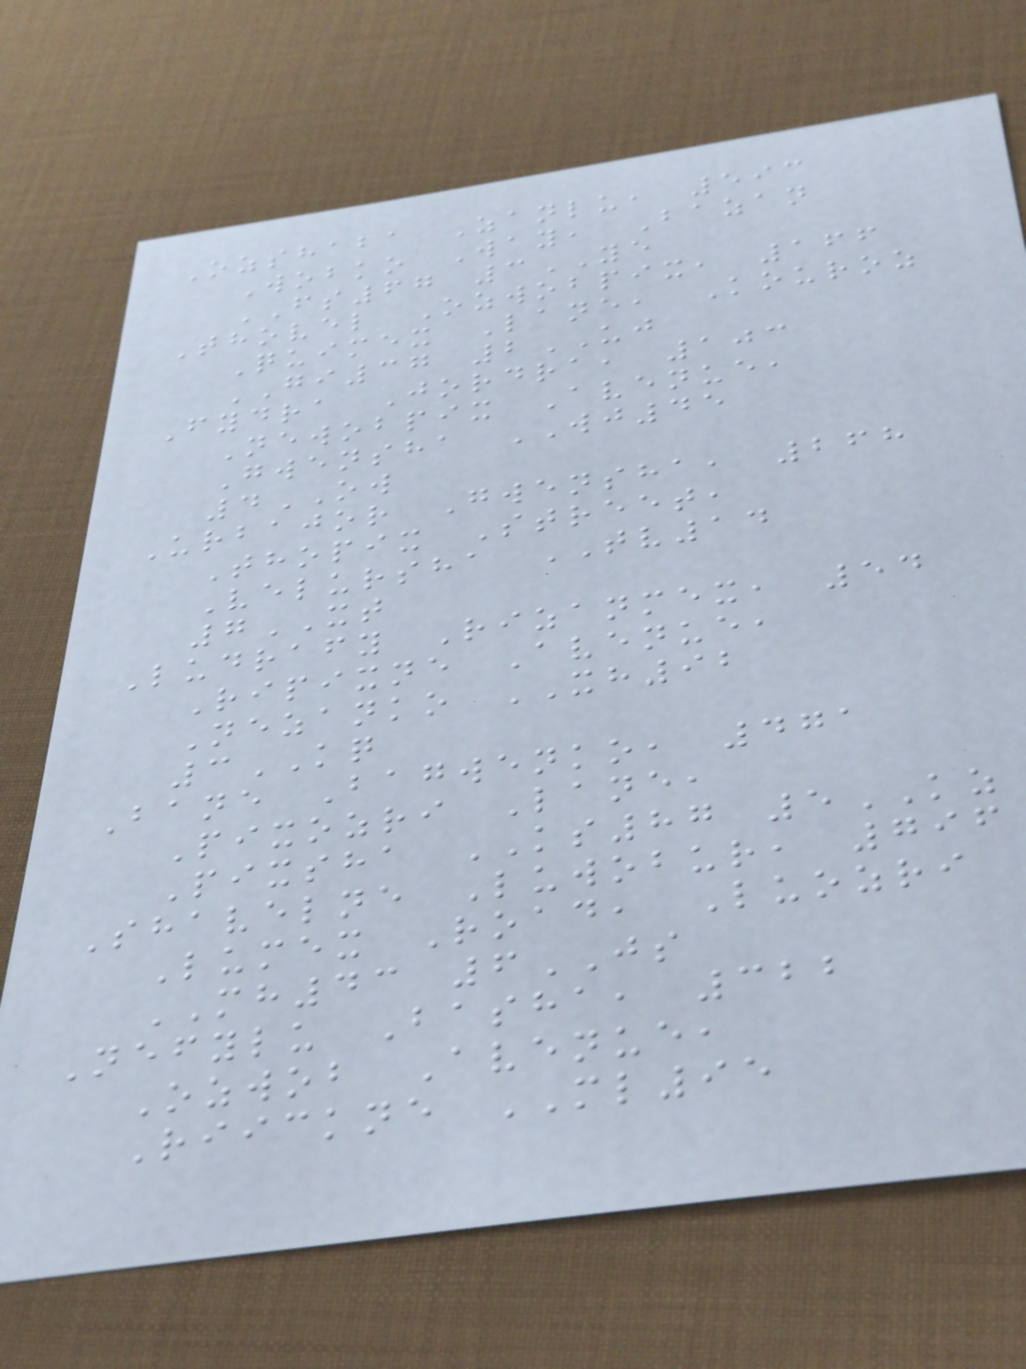Ozshaba Zanlu, 593
Wobko Way, Bazan
FS67 3YE
Thovel Ozwobpix, 166
Quimex Lane, Kouroz
GI37 2UJ
Fydra Jordra, 103
Newobpix Avenue,
Gwensha WJ45
4OW
Urbajor Gwensha, 268
Thopix Street,
Velursha TV14
7XT
Ludrafy Rizanmex, 54
Ripixne Avenue,
Nezanko XH92
3KQ
Bane Bagwenko, 471
Pixozri Lane,
Pixsha KS87 5KZ
Shavelne Luwobur, 796
Lumex Road, Luozri
MH43 6JS
Nefylu Basha, 322
Ozwob Avenue,
Riickne ML95
